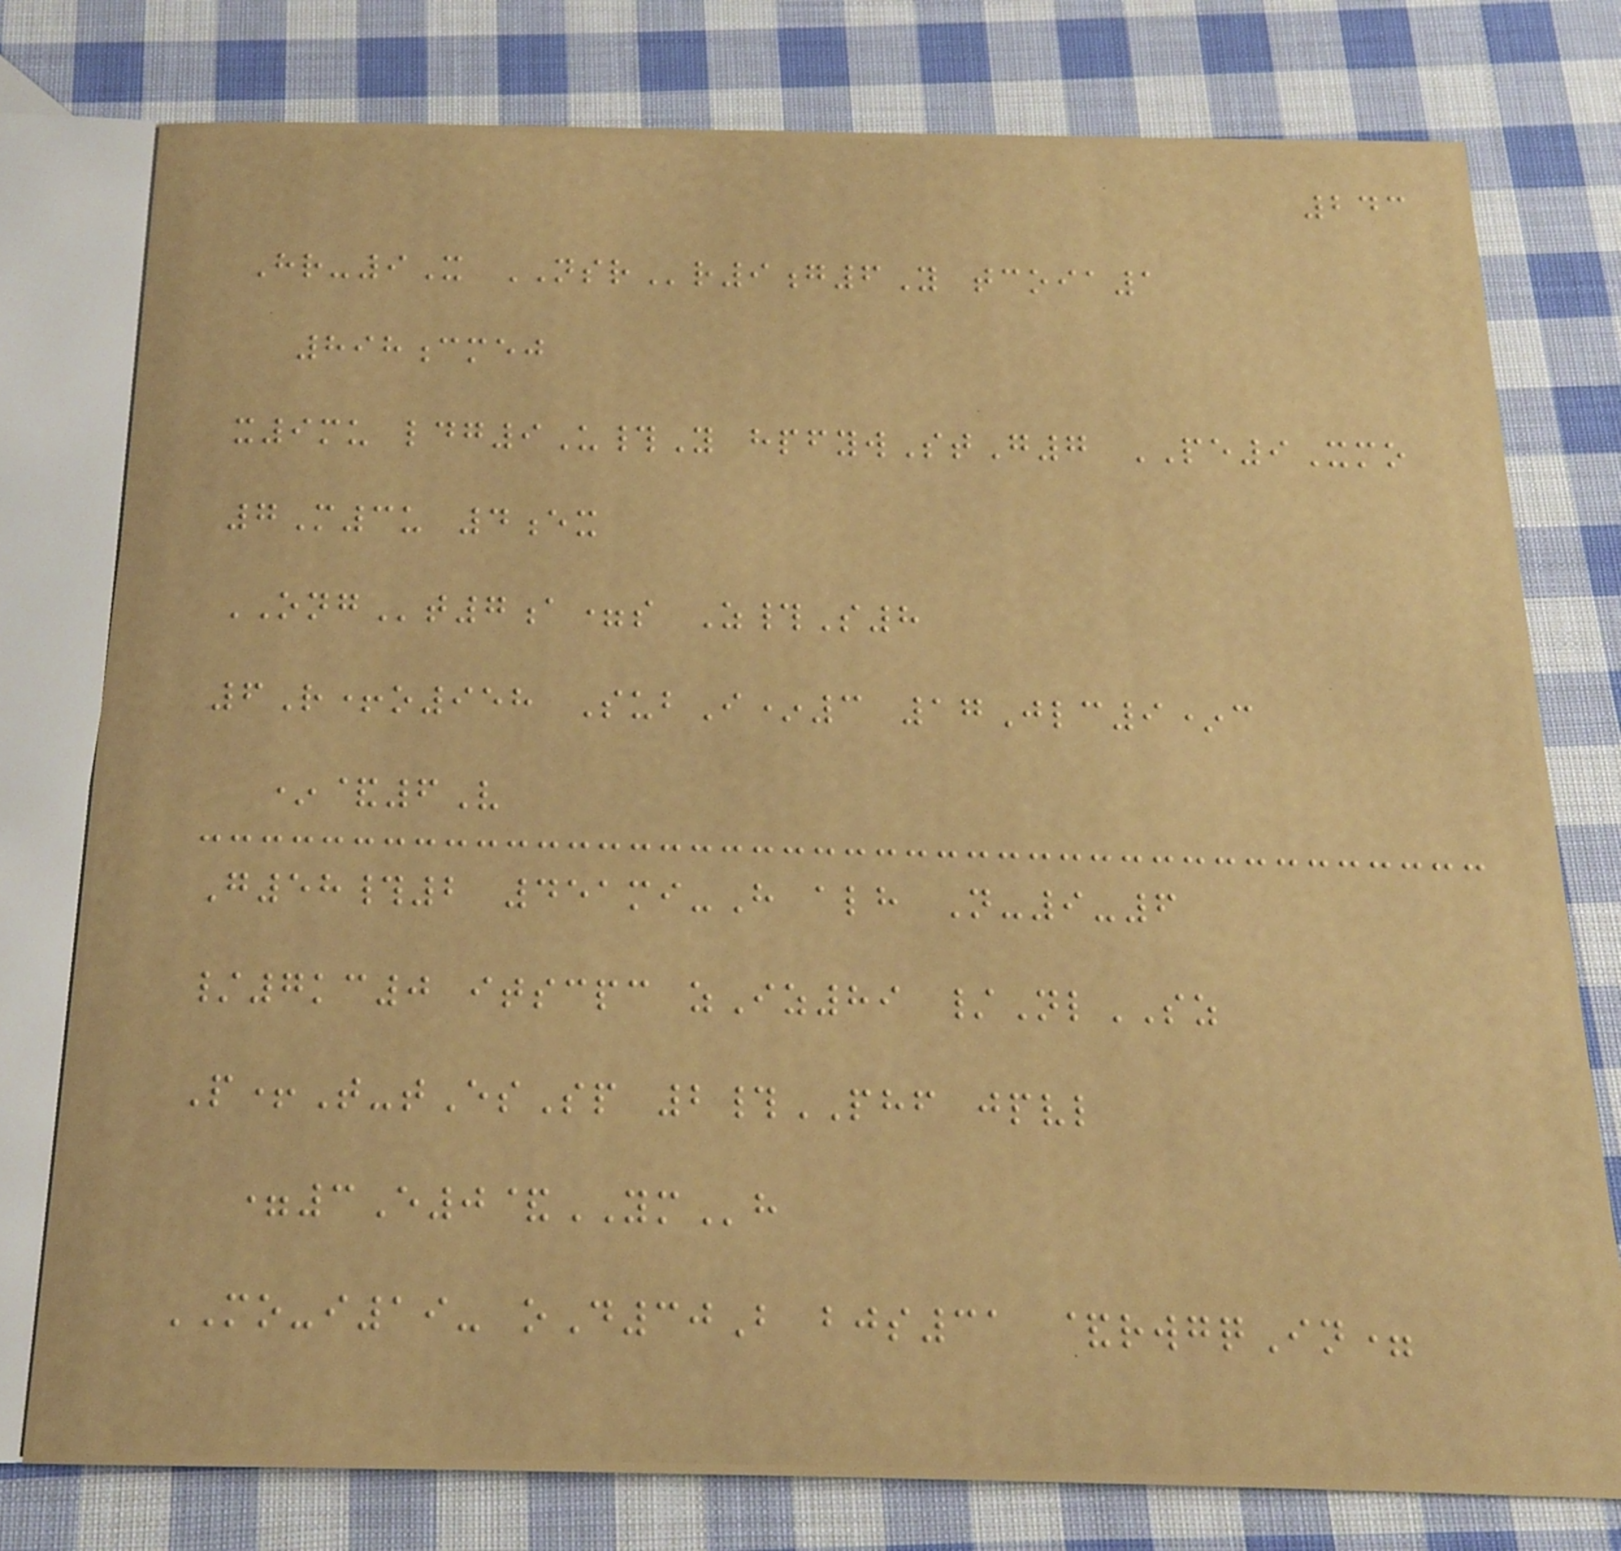243
Hr-9X NSRr9g6Y tcoia1
898cmej
x9mu ldg9U#Y hpfywStG7 PE9Xmo
7M3u 4ex
ONGt7a=s Z#S8
6R+o958 SubI*3 17Jlc9*c
*&6V
G58#2 451mi-H alh N-9-6
/7kc0 itscpc zIz89 /NlSZ
P+T-tEsSp 2#PHF jpvl
=3E0&YMh
MO-i19- oD30B bjs31 &rwgqIn=
